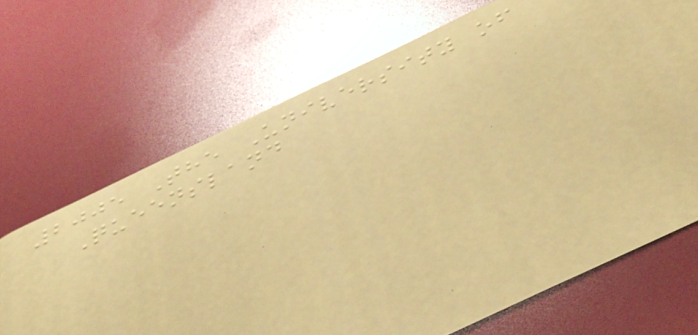2005 The University of
Queensland
